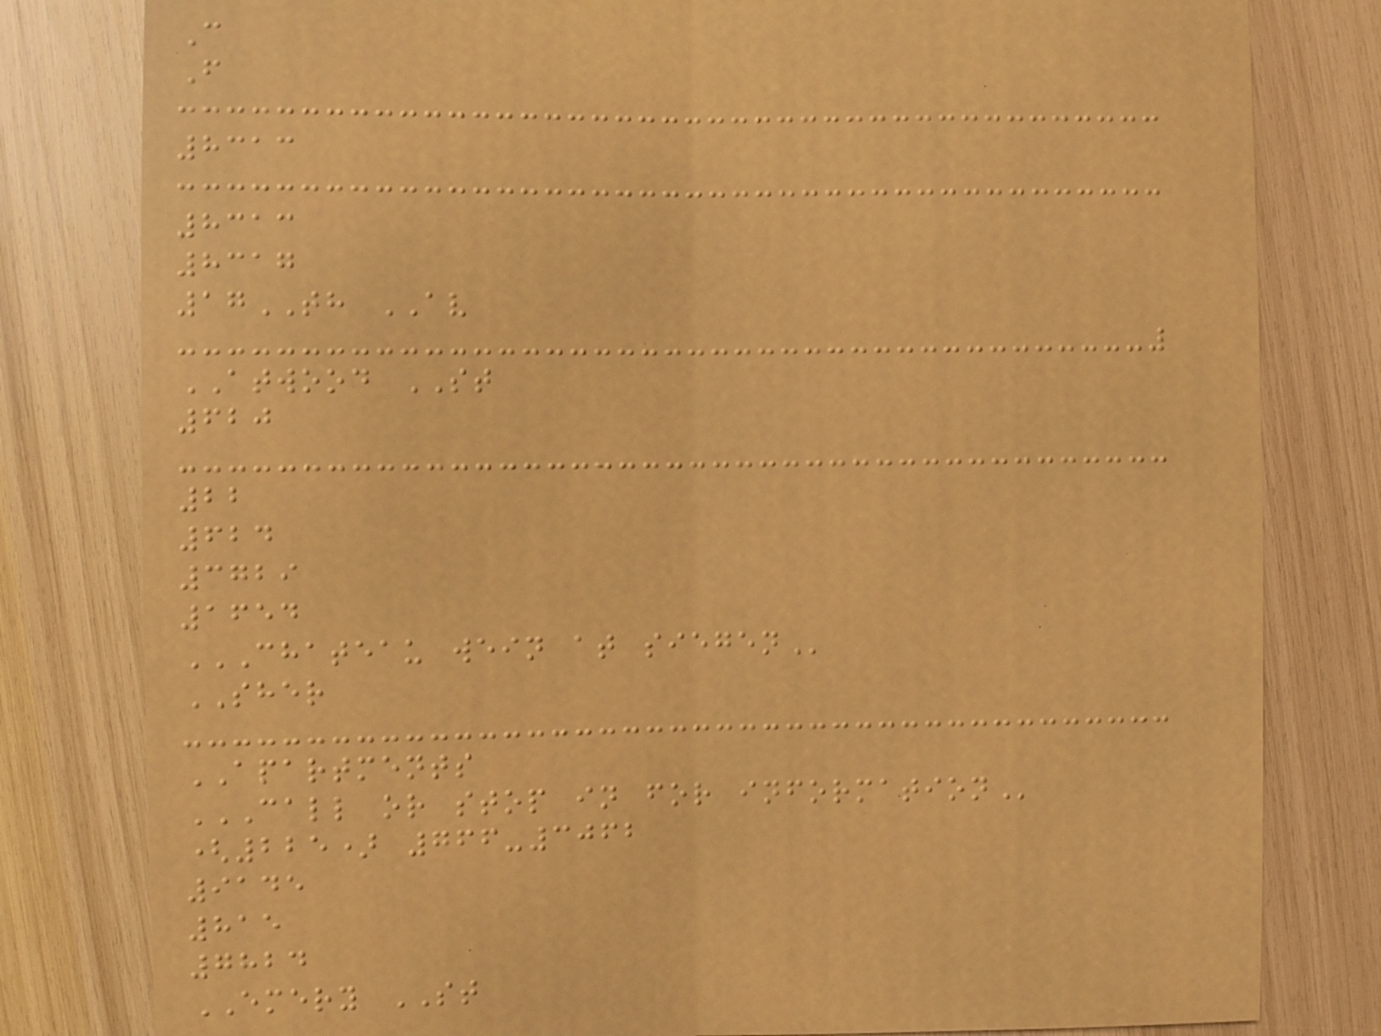C
F
8313
8313
8317
17TH AV
ATWOOD ST
620
22
624
3729
1654
CHATEAU WEIN AT SIEGEN
SHER
APARTMENTS
CALL OR STOP IN FOR INFORMATION
(225) 766-3062
9145
815
7824
EMERY ST
